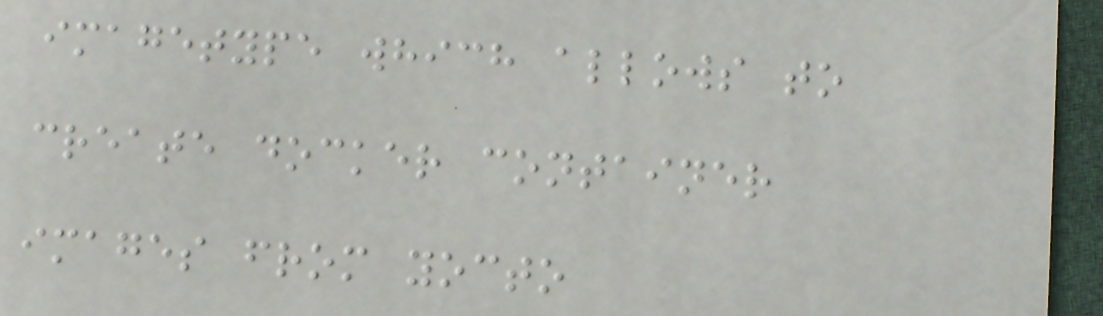imagetype which allows to
create docker container
images from yocto
